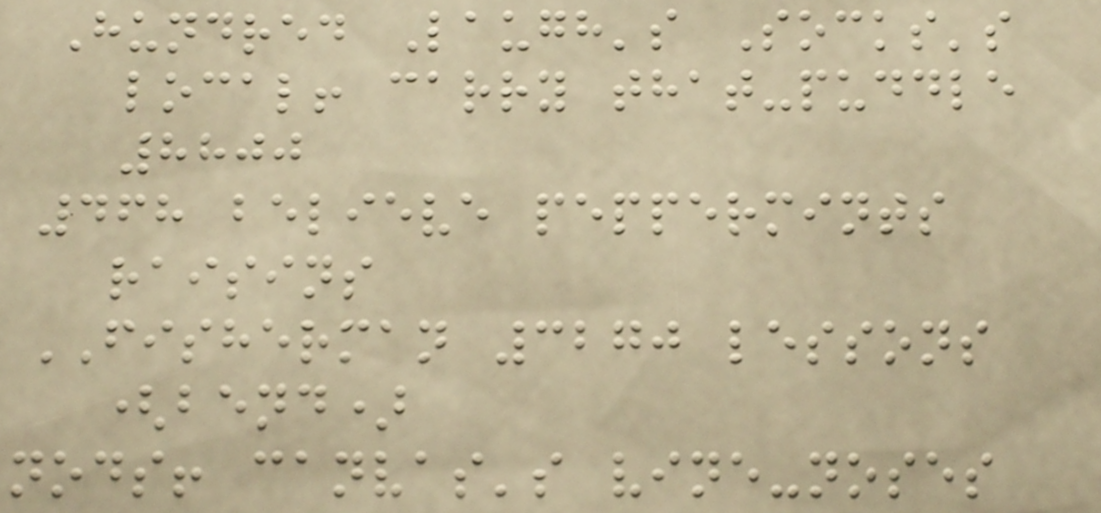Hundred Laugh's Socks's
local! carry that-puddle
8800
468 believe peppermints
raisins
FISHERMAN 3270 lessons
(bend)
nods! canvas's vine-noses
